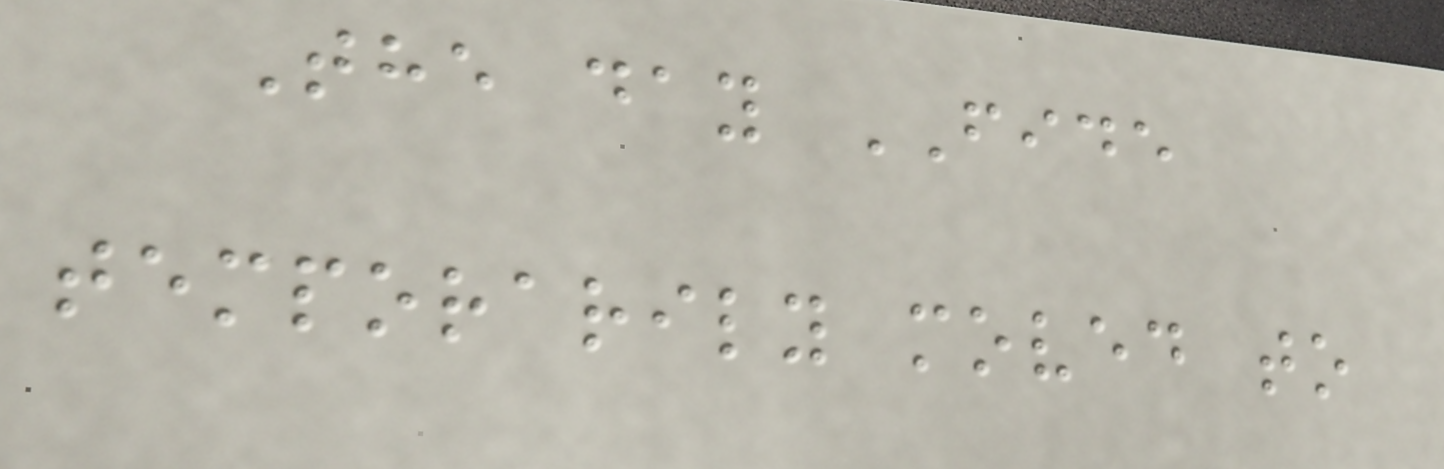The day FIDE
temporarily moved to
